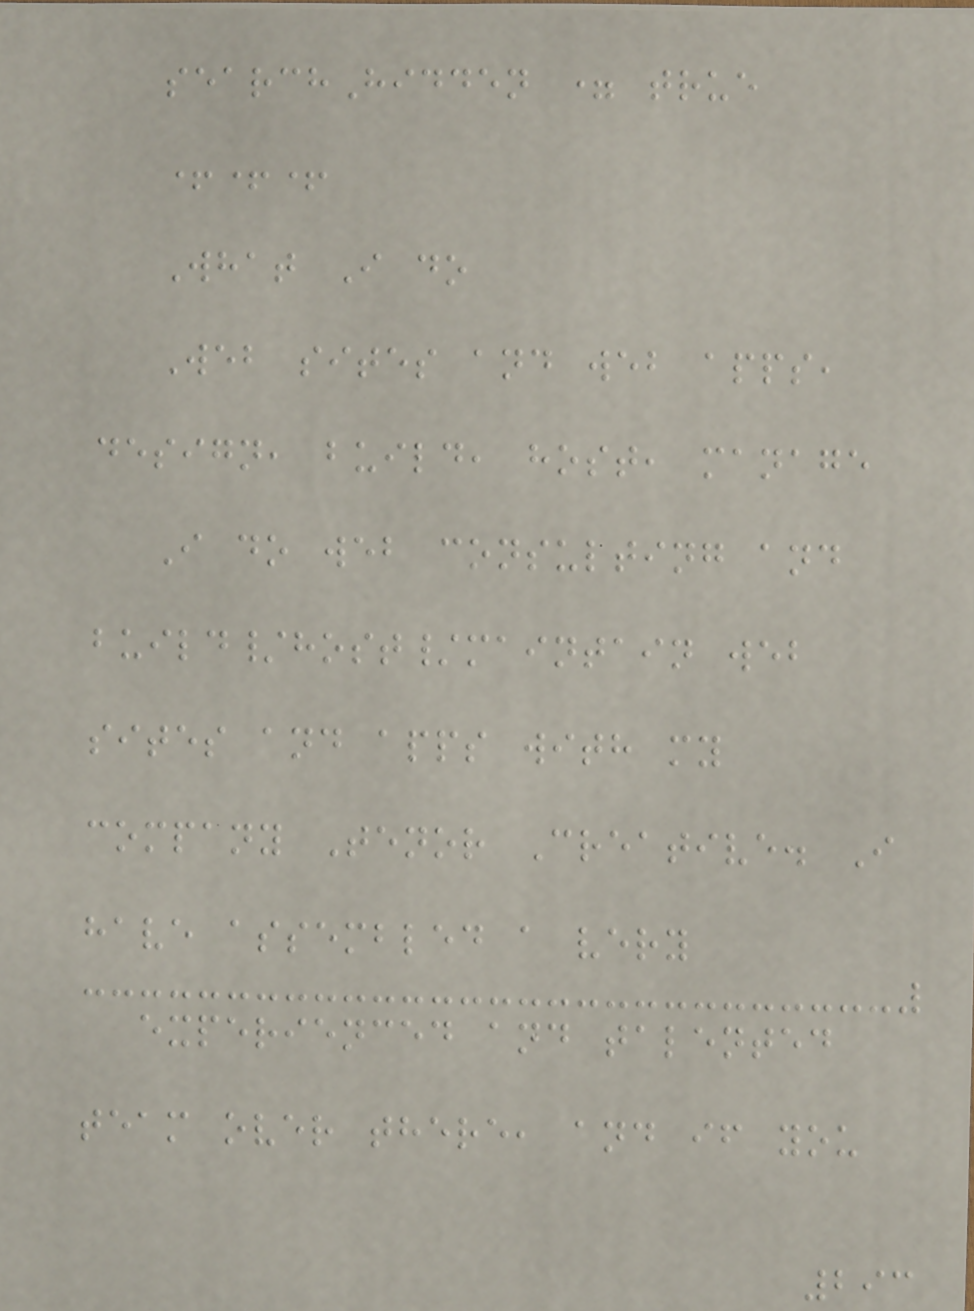searchHidden = true
+++
What I do
Web sites and web apps,
design, build, host, manage
I do web consulting and
build/host/maintain web
sites and apps with my
company Tenor Creative. I
have assembled a very
experienced and talented
team over there, and if you
293
